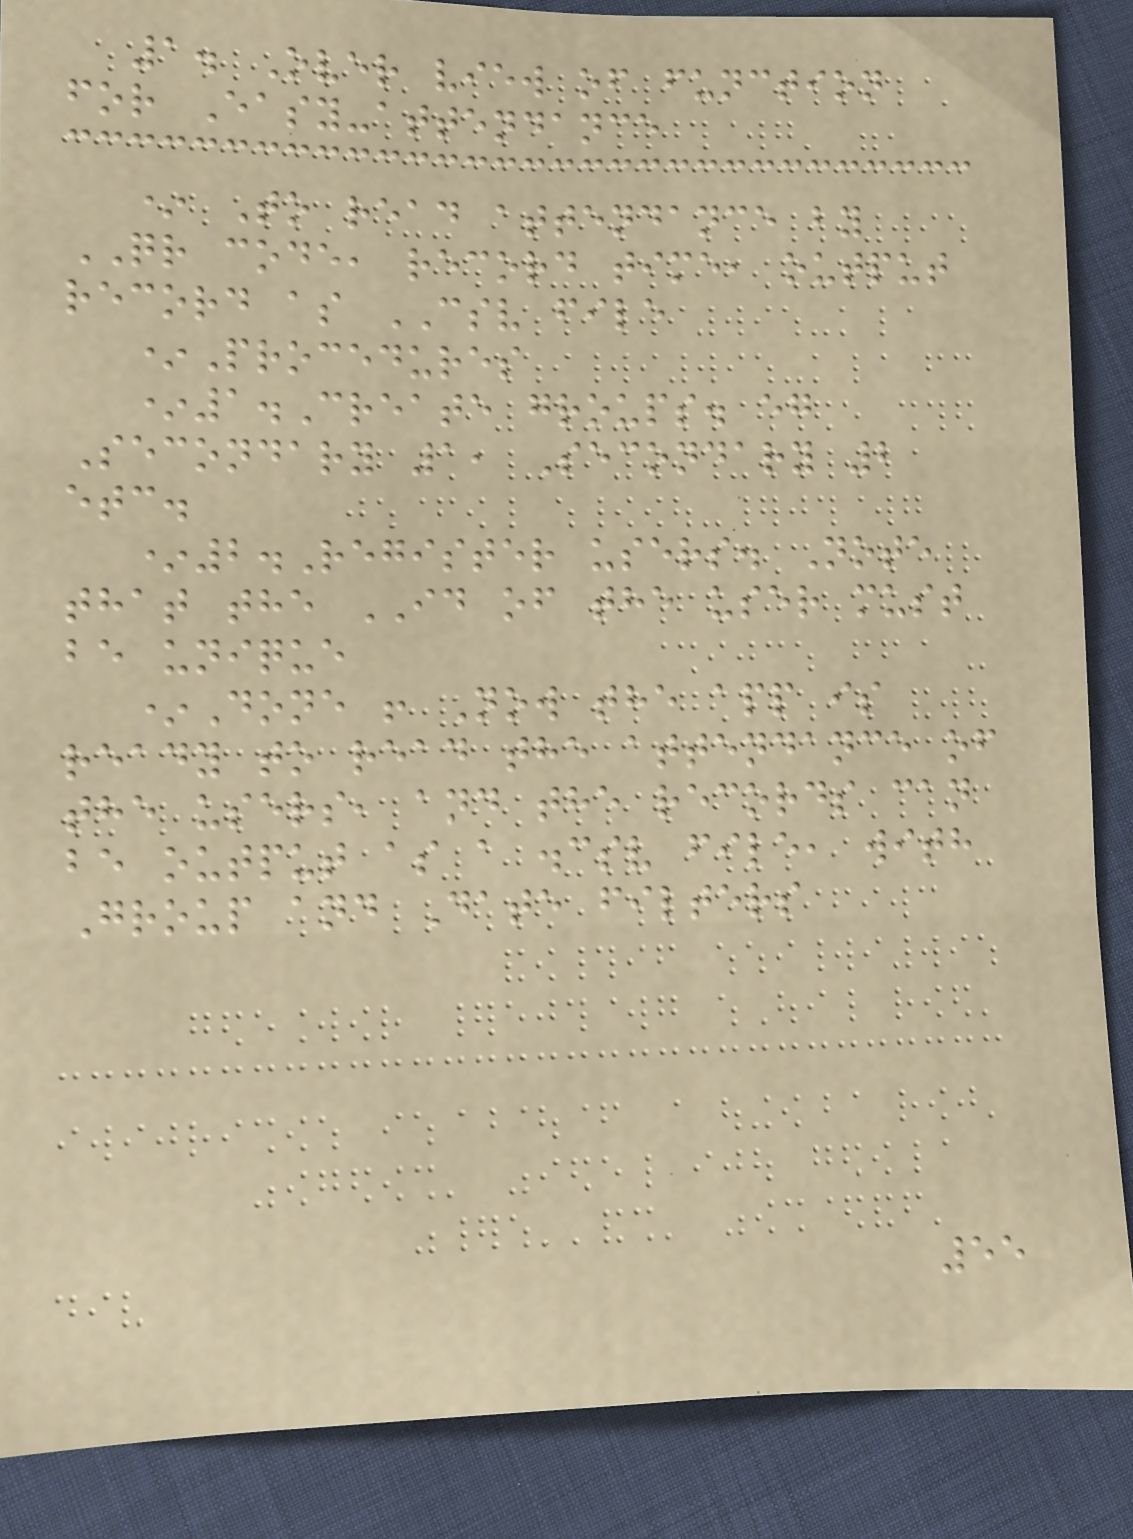1. Over view of function
for Easy-attendance
* To read attendance by
QR code, record time, output
record as CSV file
*Procedures
*1.Create groups. eg
Secondary 1, Secondary 2
etc.
*2.Register users. Note
that the ID of the user must
be unique
*Done ! Now the app is
ready to read the attendance of
the users, and the records can
be output as a .csv file, with
Group and Date filters
55
